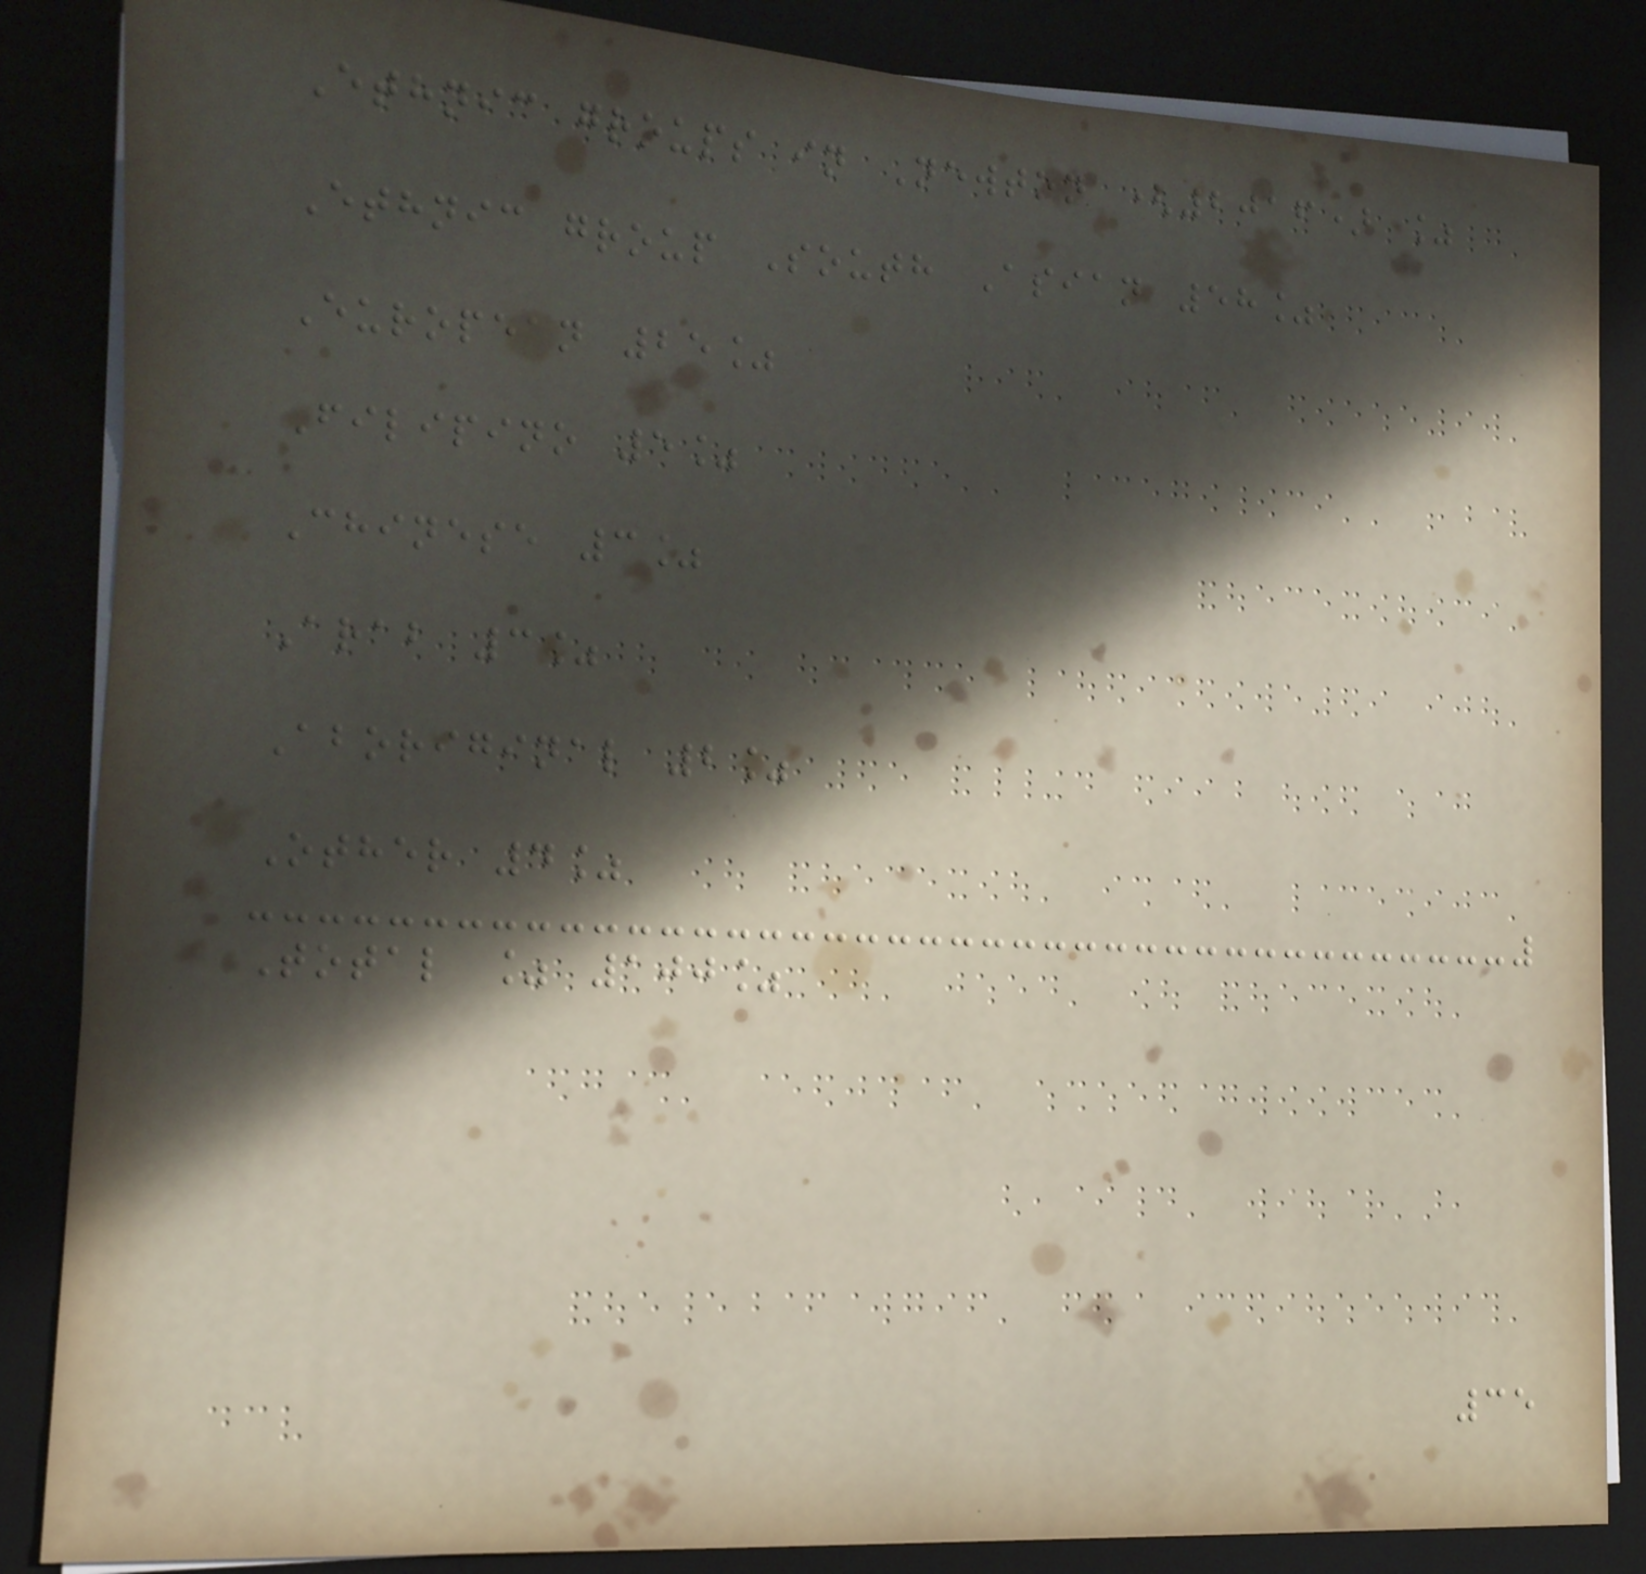Ethnic groups in Newton (2016) %
Ethnic group South Asian 58%
European 25%
Filipino 5%
Chinese 3%
Arab 3%
Aboriginal 2%
Other 4%
Total % 100%
35
